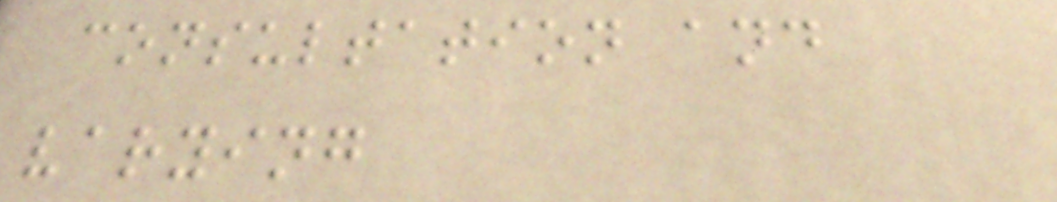consultation and
varying
